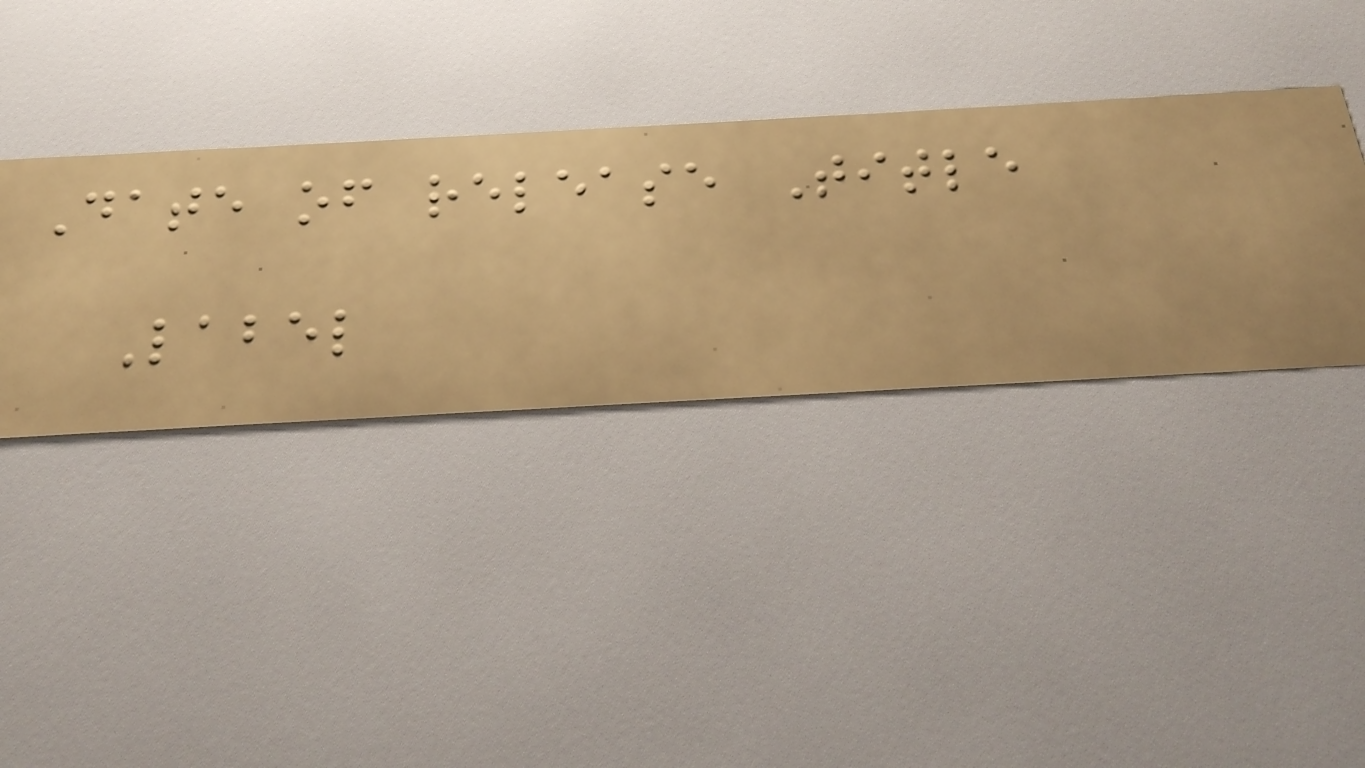Date of release Title
Label
